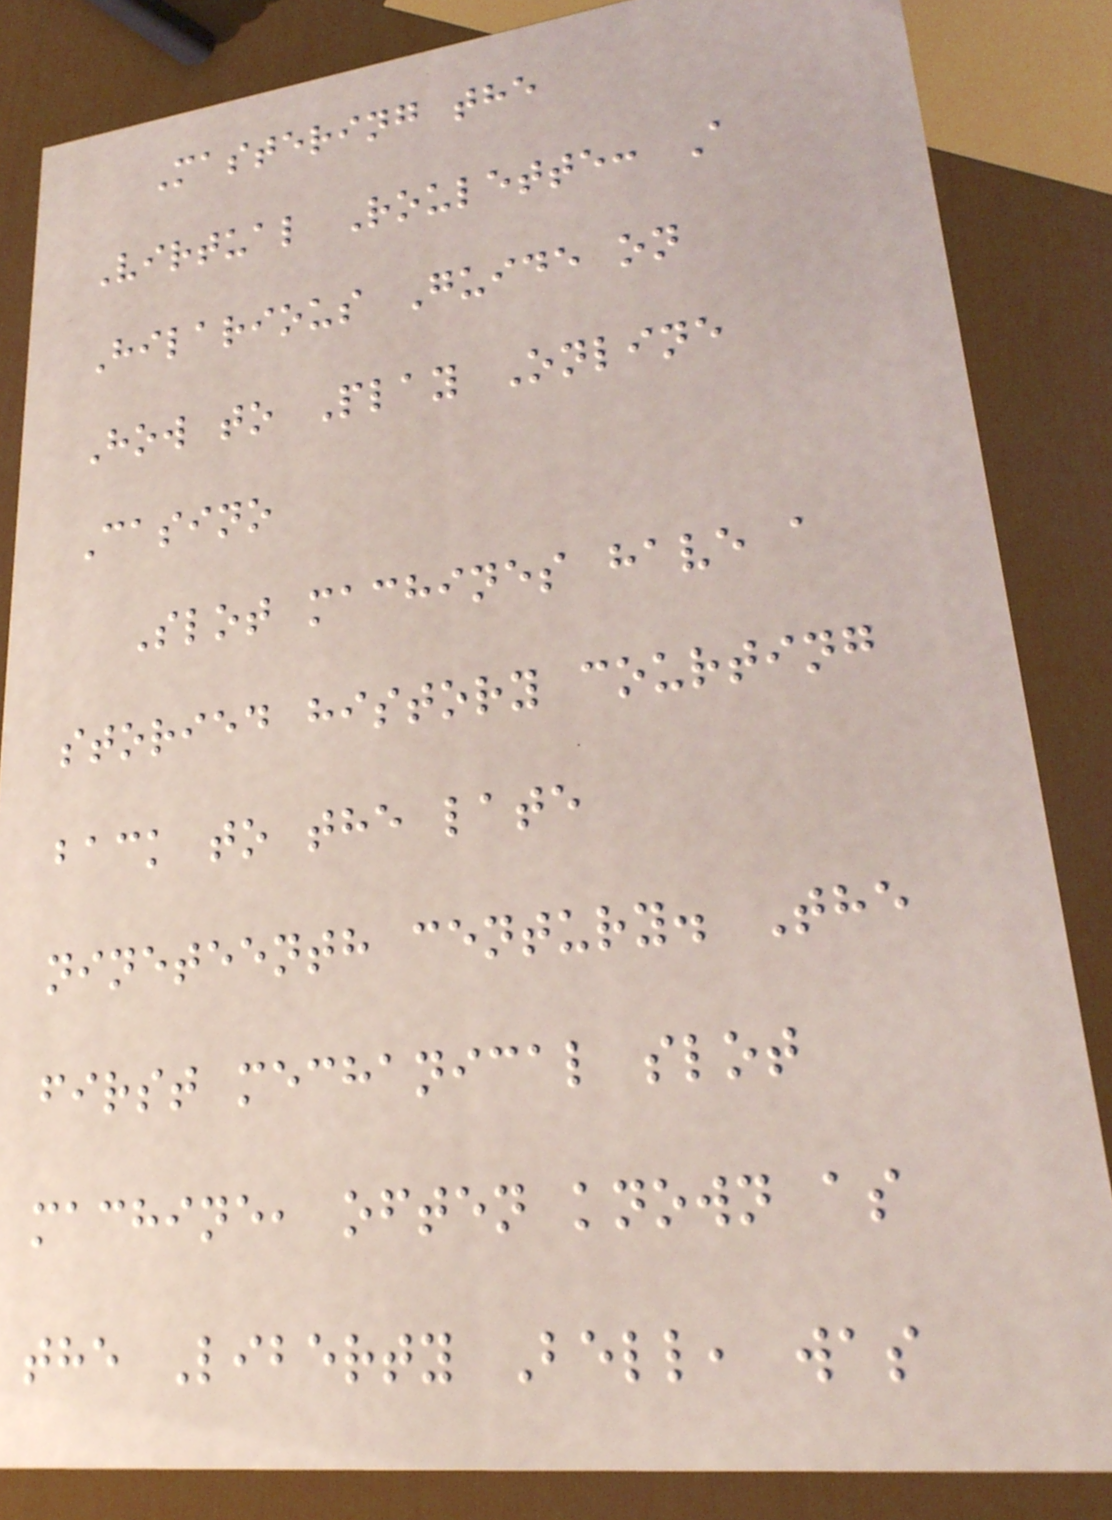Mastering the
Virtual Roulette: A
Hilarious Guide on
How to Play Online
Casino
Slot machines have a
storied history courting
back to the late
nineteenth century. The
first mechanical slot
machine, often known as
the Liberty Bell, was
